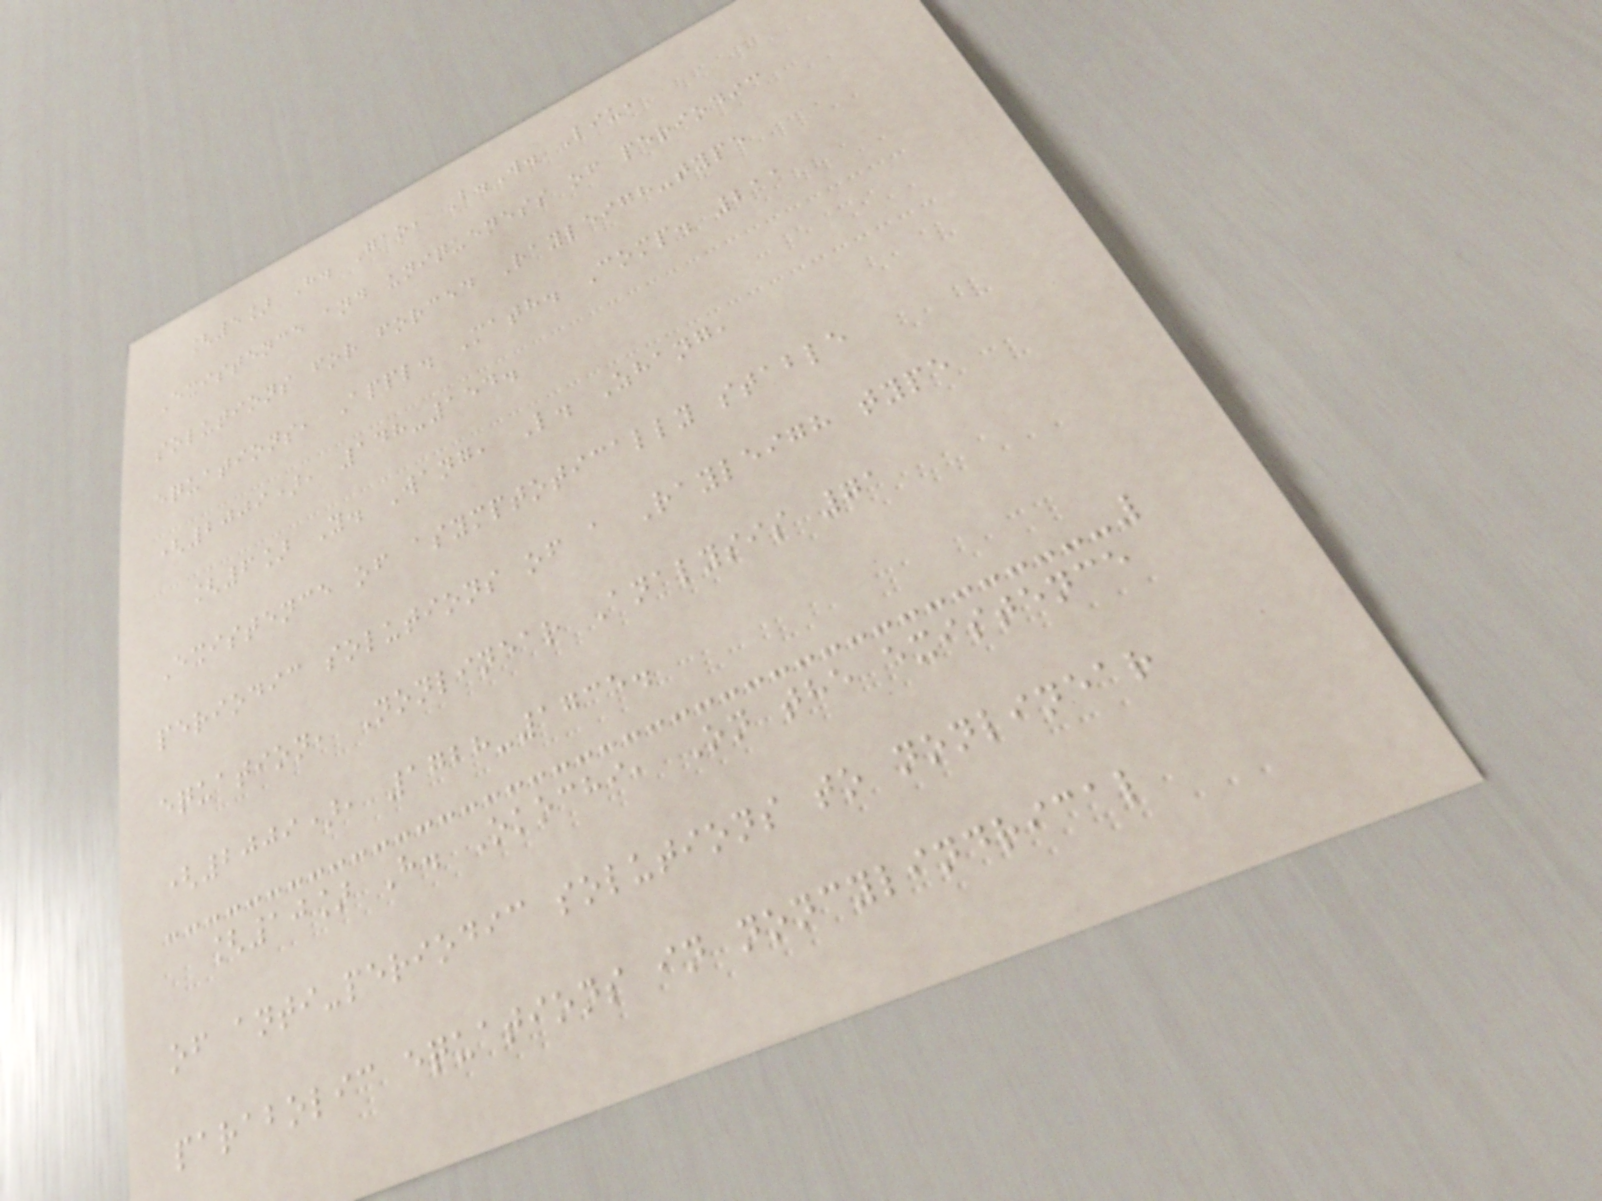[5] H. Gao, B.W. Liu,
Existence and uniqueness of periodic
solutions for forced Rayleigh-type
equations, Appl. Math. Comp. 211
(2009), 148-154.
[6] Y. Wang, L. Zhang,
Existence of asymptotically stable
periodic solutions of a Rayleigh type
equation, Nonlinear Analysis 71
(2009), 1728-1735.
[10] H. Okochi, On the existence
of anti-periodic solutions to nonlinear
parabolic equations in noncylindrical
